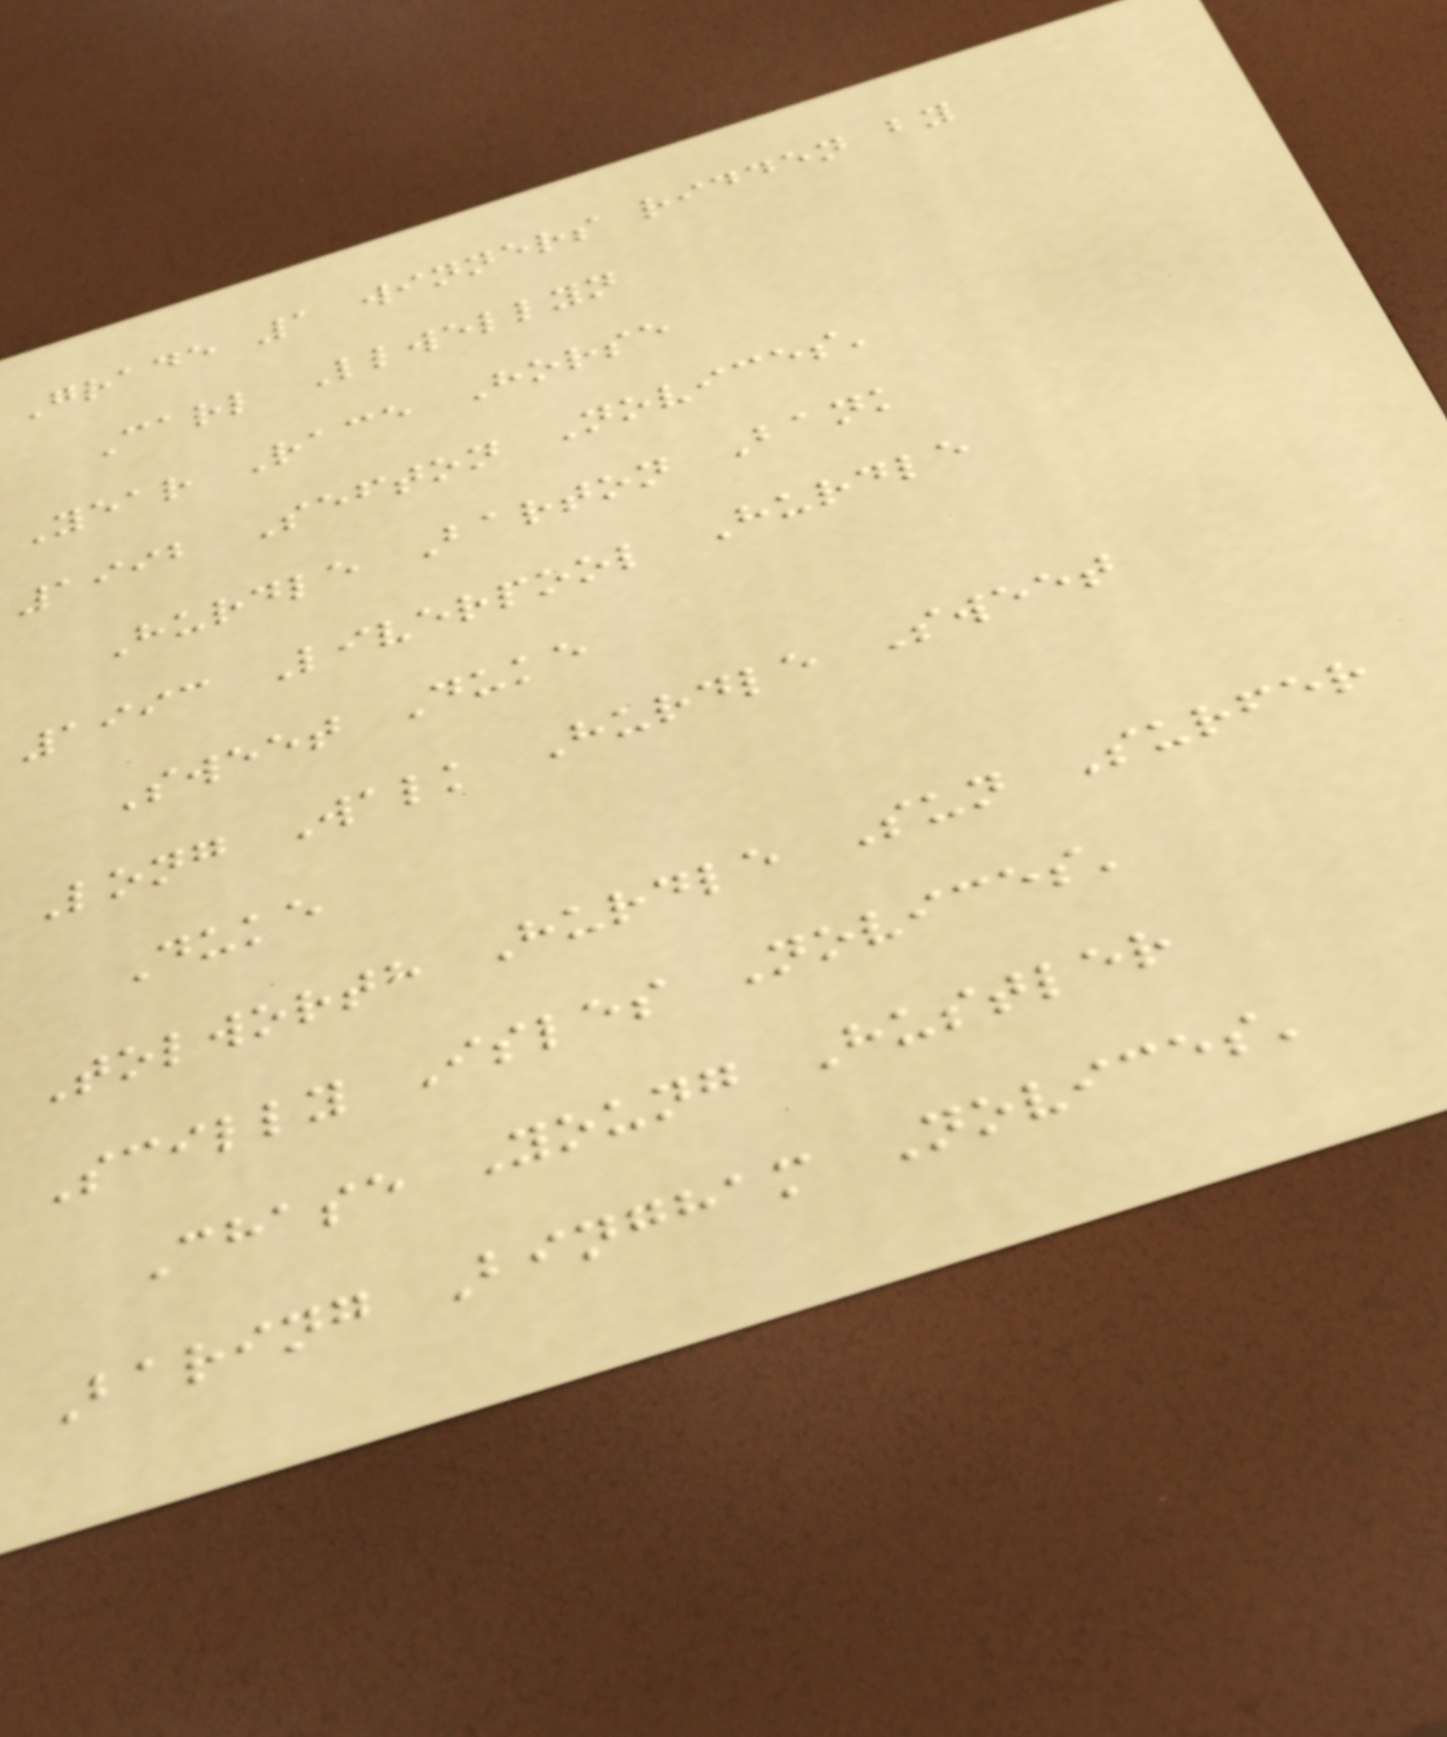Grade 1 winners ridden by
Carl Llwellyn
Year Race Horse
1992 Sefton Novices'
Hurdle Barton Bank
1993 Liverpool Hurdle
Sweet Duke
Long Walk Hurdle Sweet
Duke
Tolworth Hurdle Sun Surfer
Scilly Isles Novices'
Chase Young Hustler
Baring Bingham Novices'
